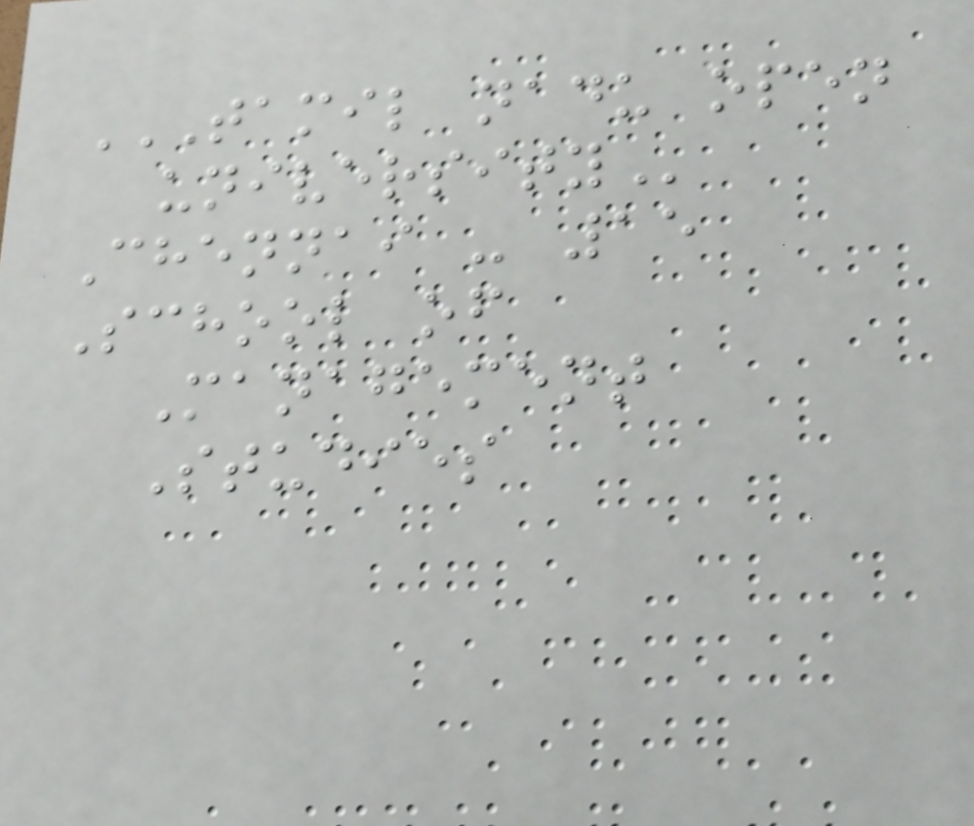TAMIL NADU OPEN
UNIVERSITY
Chennai - 15
School of
Management
Studies
